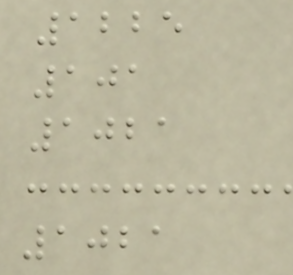1225
101
1021
1021
